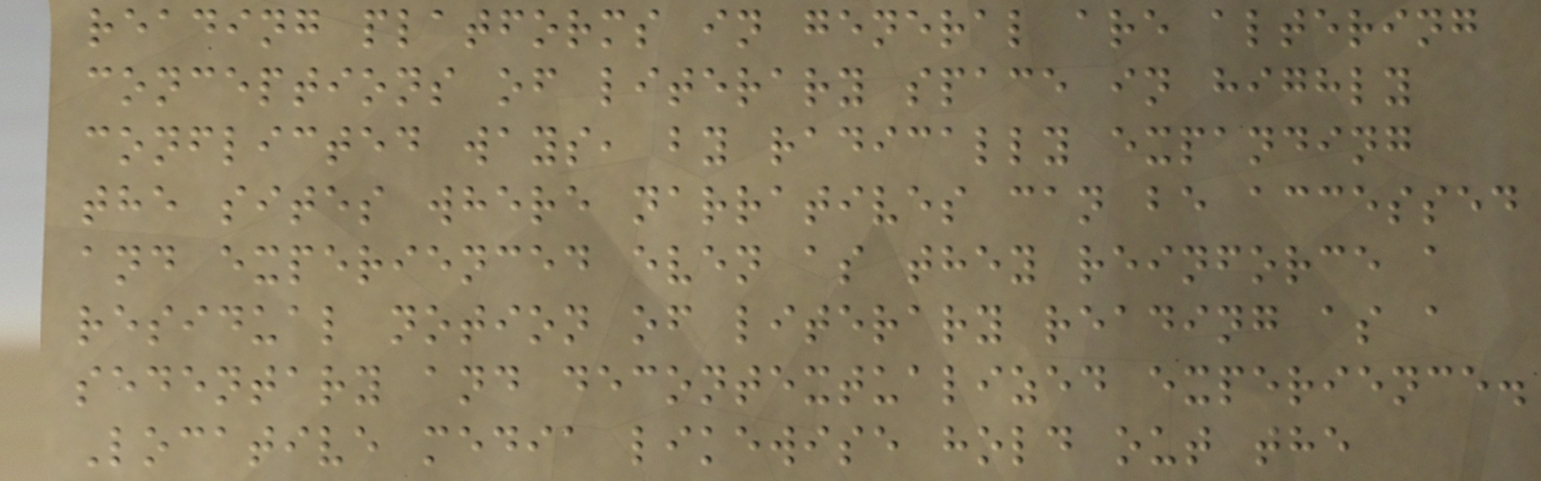reading platforms in general are altering
conceptions of literary space in highly
conflicted ways, by radically expanding
the sites where narratives can be accessed
and experienced even as they reinforce a
residual notion of literary reading as a
sedentary and decontextualized experience.
Locative media likewise hold out the
